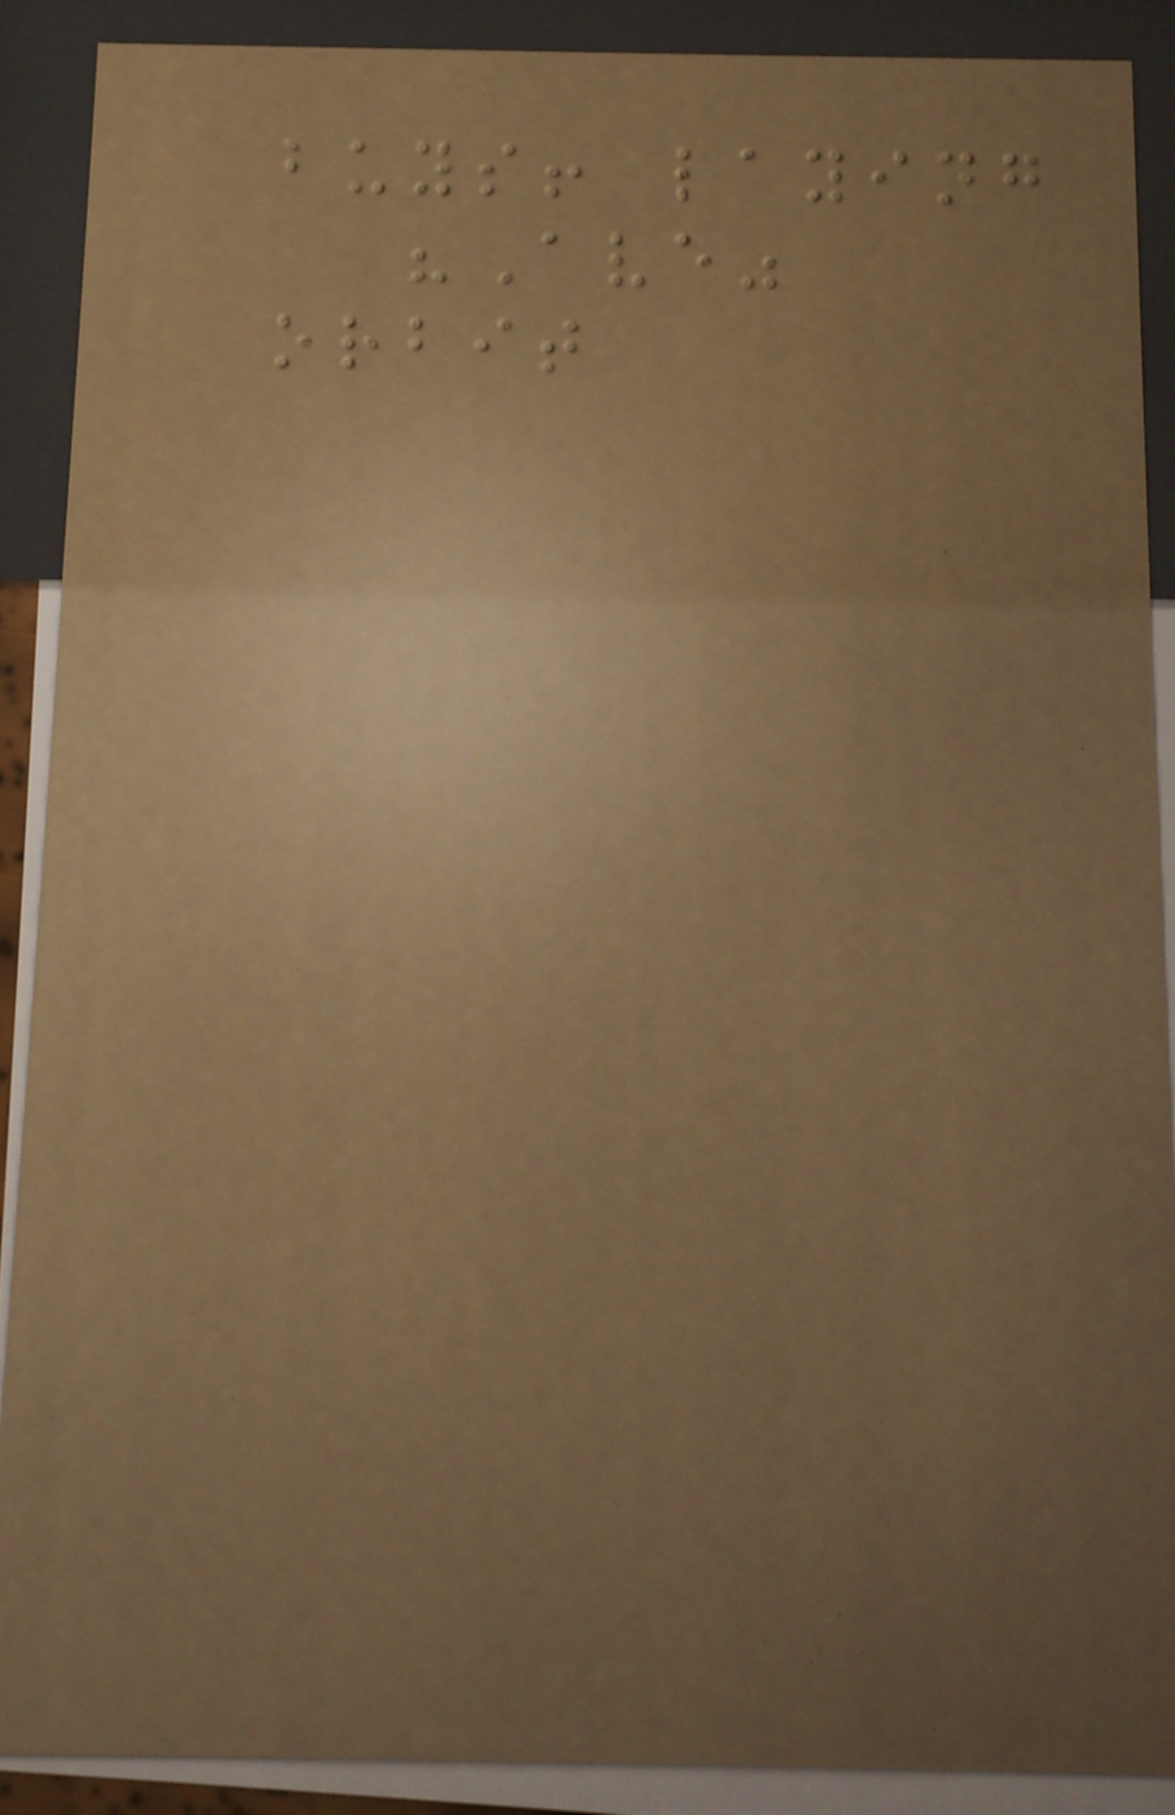buys! laying
"Ave"
orbit
